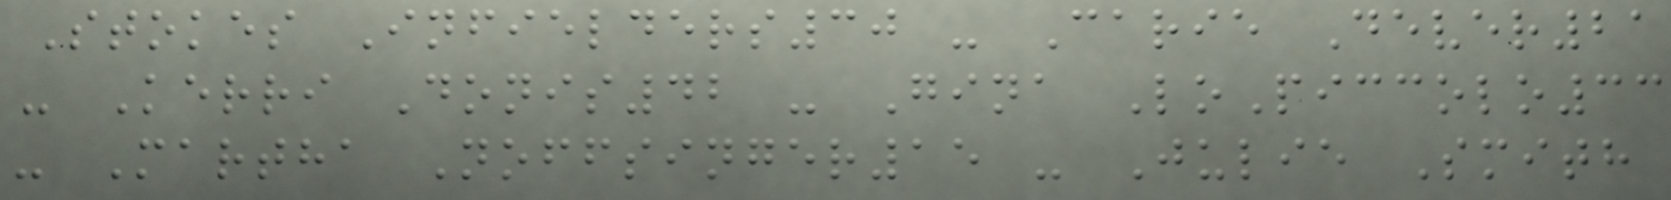Stokes Infielders30 - Carie Dever21
- Kerri Donis42 - Gina LoPiccolo33
- Martha Noffsinger15 - Julie Smith
